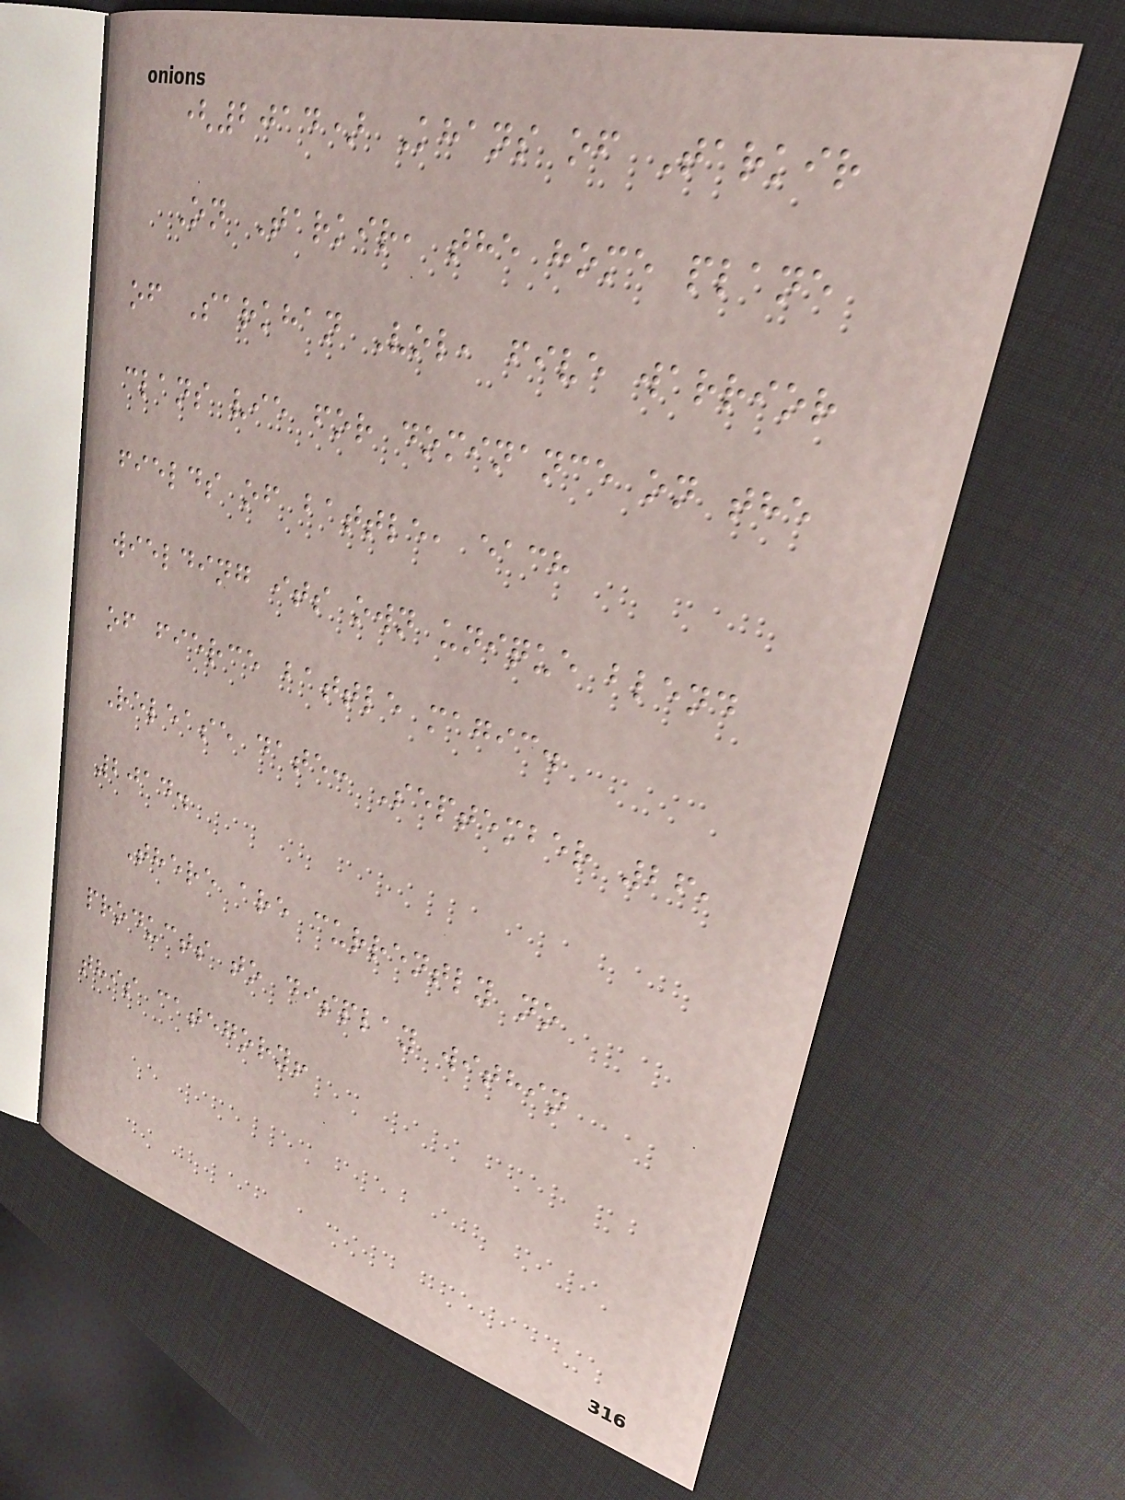(2014) Khans of Tarkir
On Tarkir, the home plane
of Sarkhan Vol, five warrior
clans vie for dominance on the
fields of battle, each
wielding its own unique blend
of fierce battle magic.
Release date: September 26,
2014.
There are currently no
products to display within
this category!
